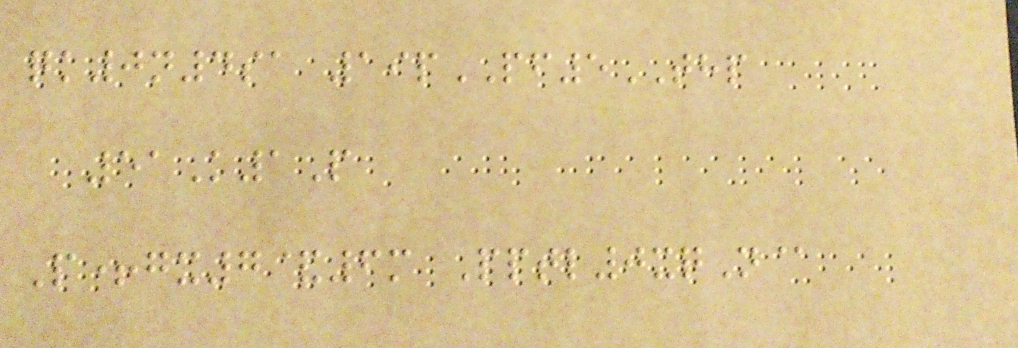qk0n4sa 19pPF5THP
51K1P
P+gx7&6m Pptl0xqN@
